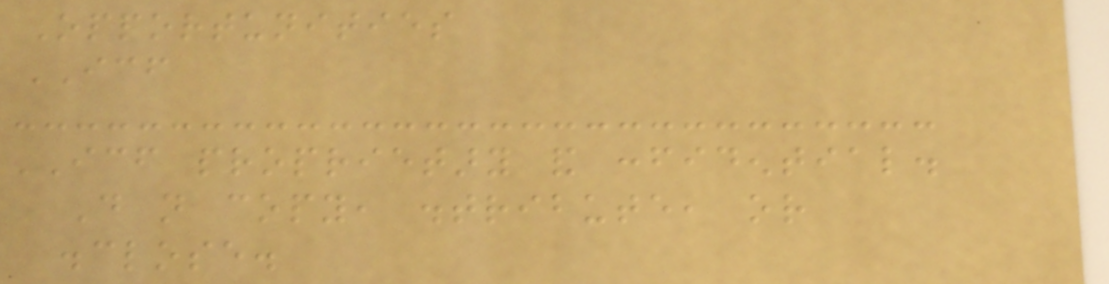Opportunities
ICF
ICF proprietary and confidential.
Do not copy, distribute, or
disclose.
